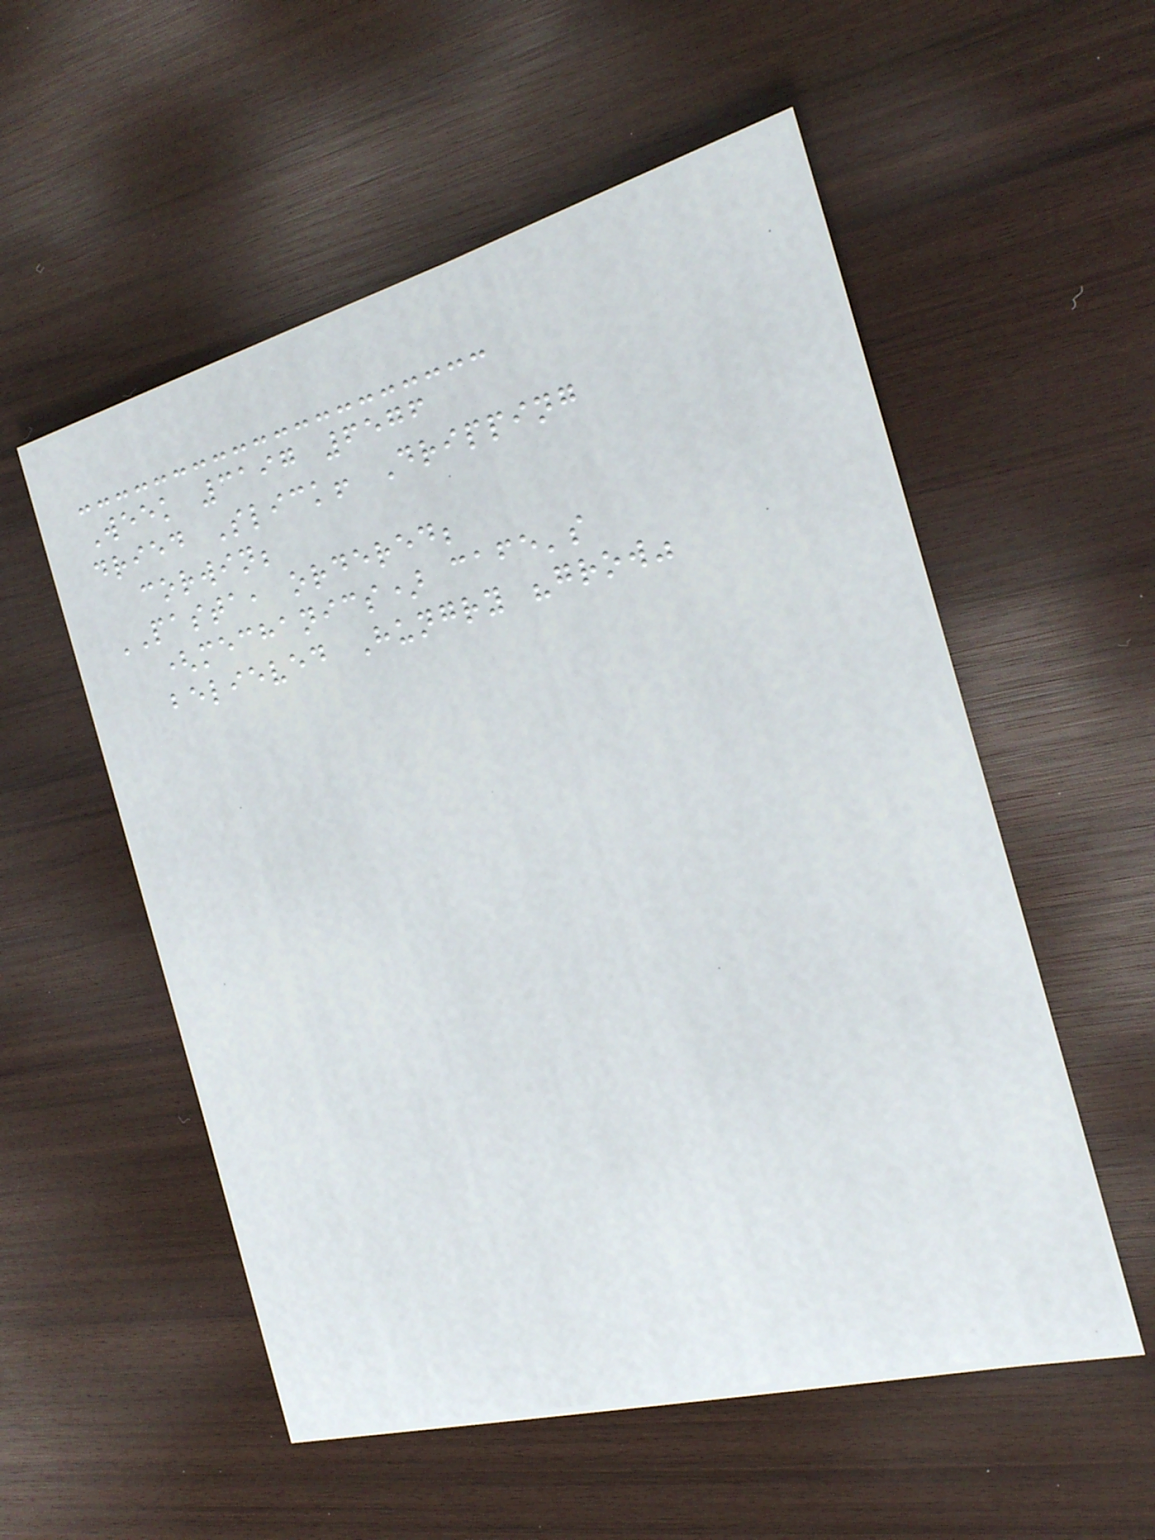Week 3197 6576
dried Slick! Dripping
corwin;
PASTA, ordered;
(mechanics) cafe's
believed Hungry "grow"
